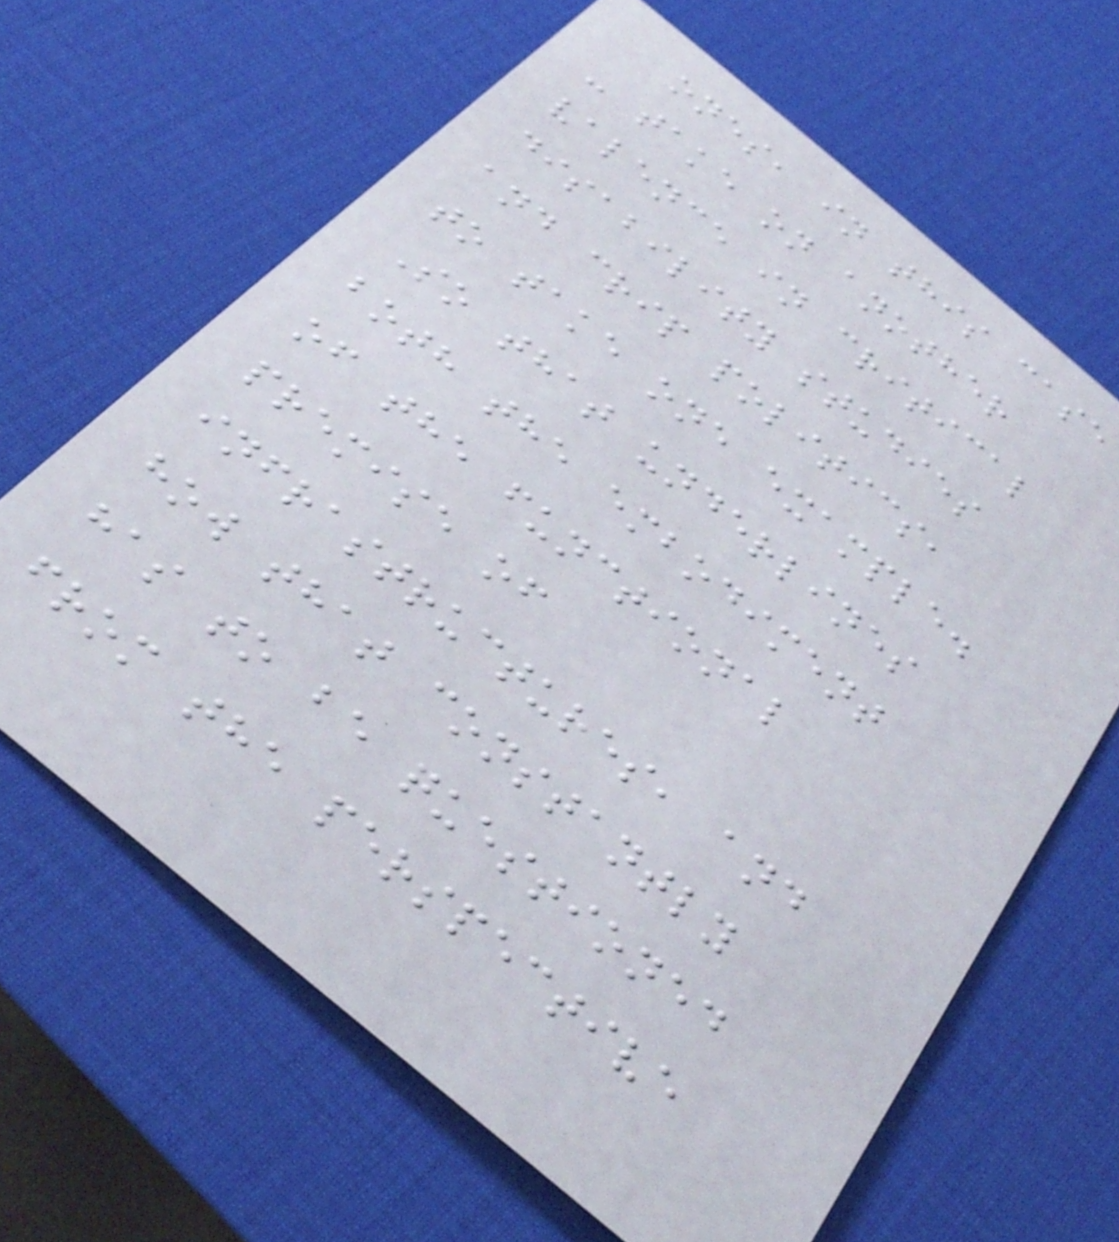ones, in this case
- take on another
valence in critical
disability studies
and crip politics,
to take one example.
So that underlines
both the embodiment
of the functional
premise of
infrastructures, and
how that constantly
has to be questioned
from the perspective
